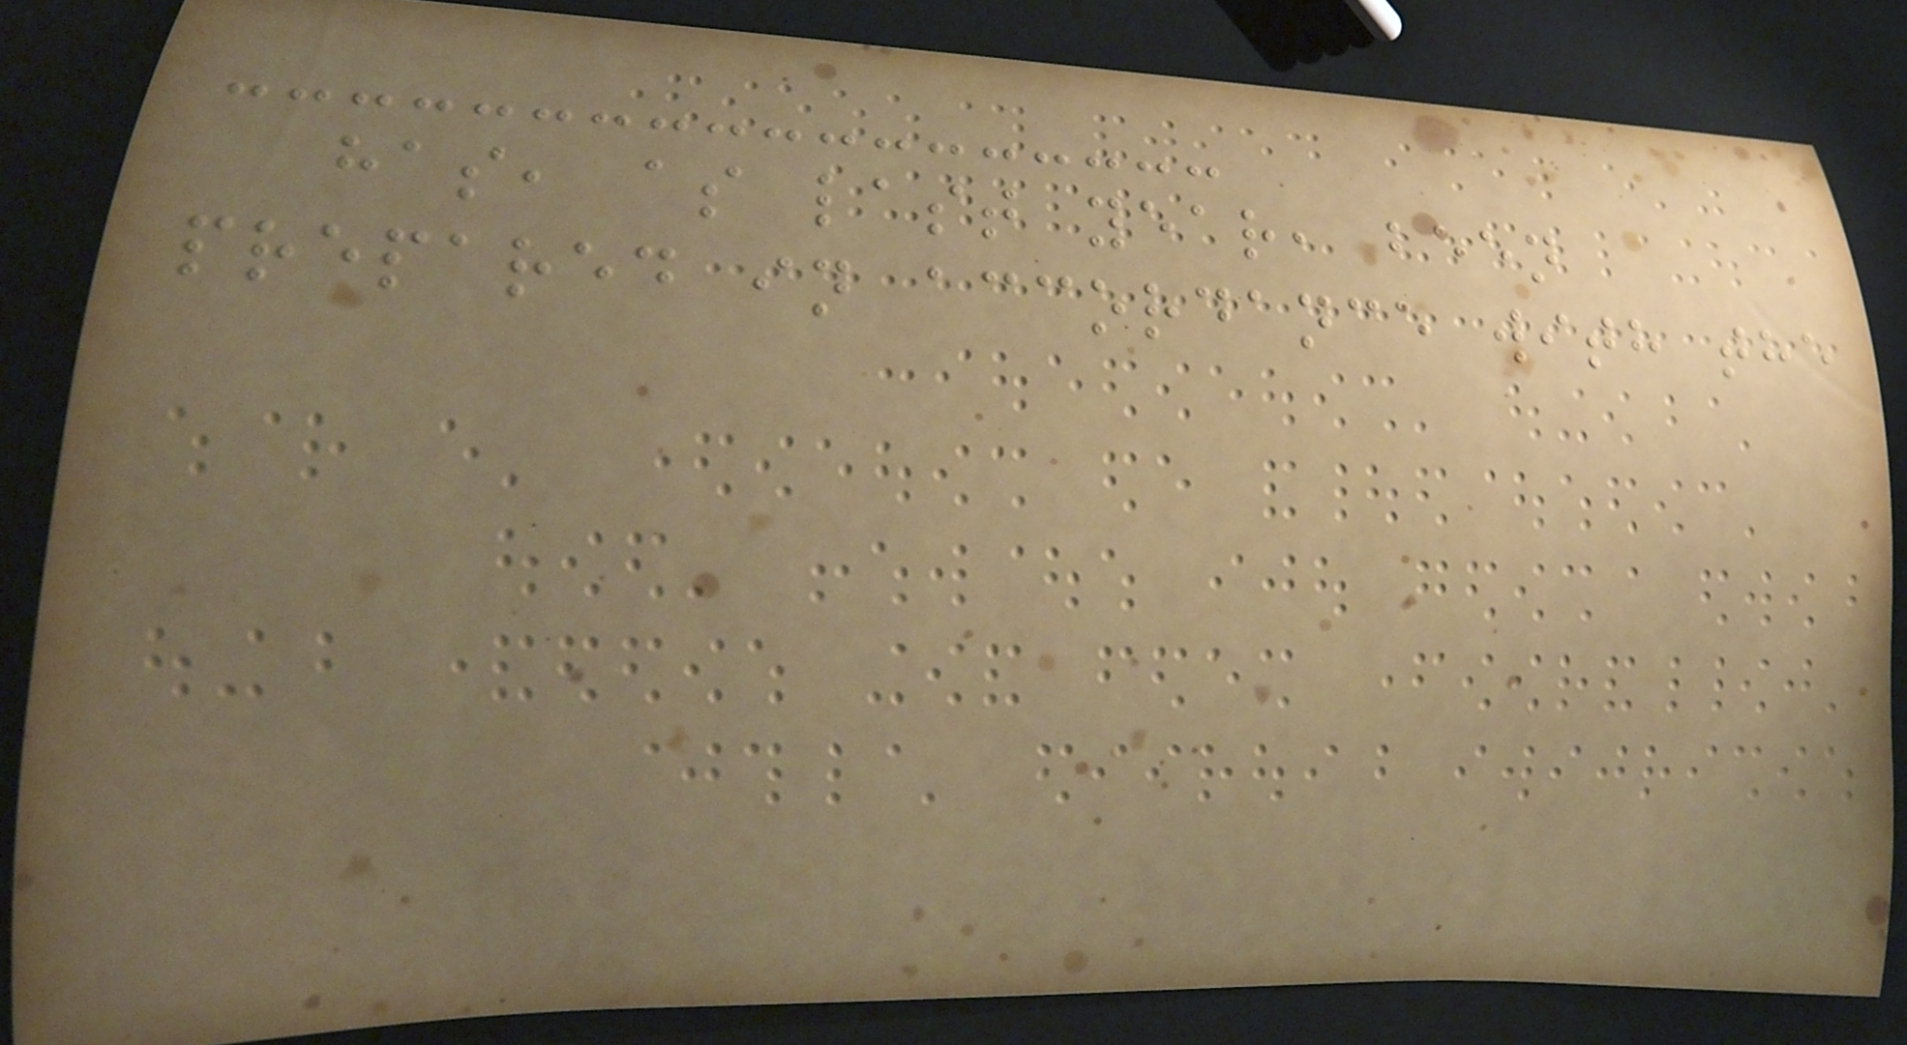has, as last year, been
prepared in accordance with the
